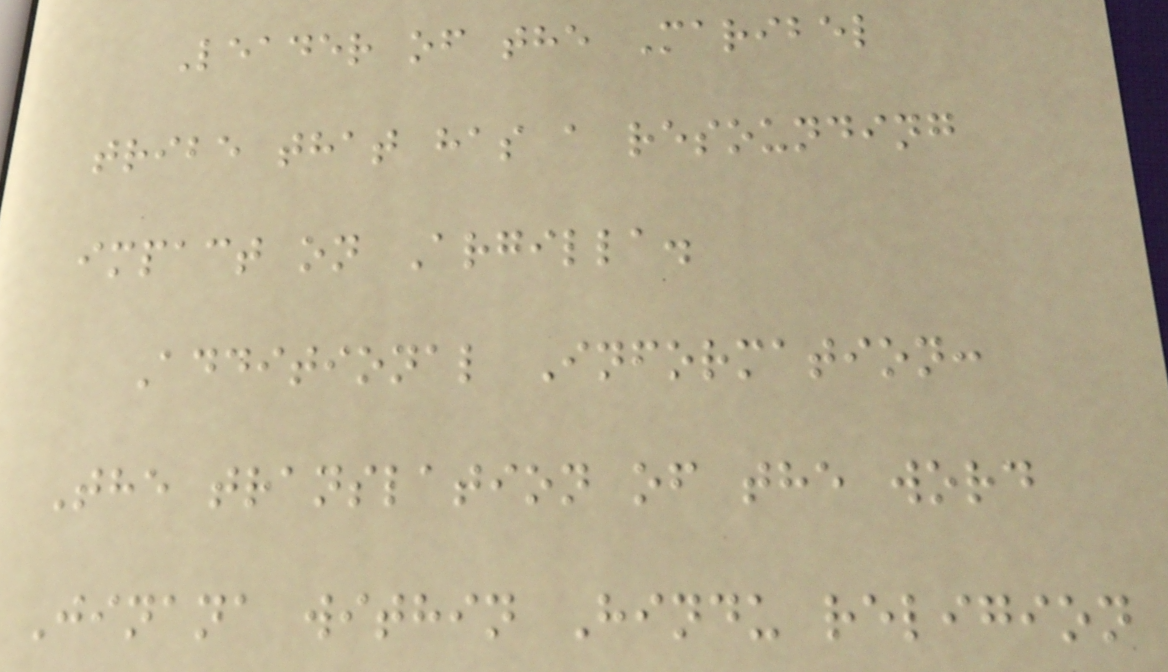Leader of the Maribel
tribe that has a resounding
impact on Argilla.
Additional Information:
The translation of the word
Jinana within Hindu religion
